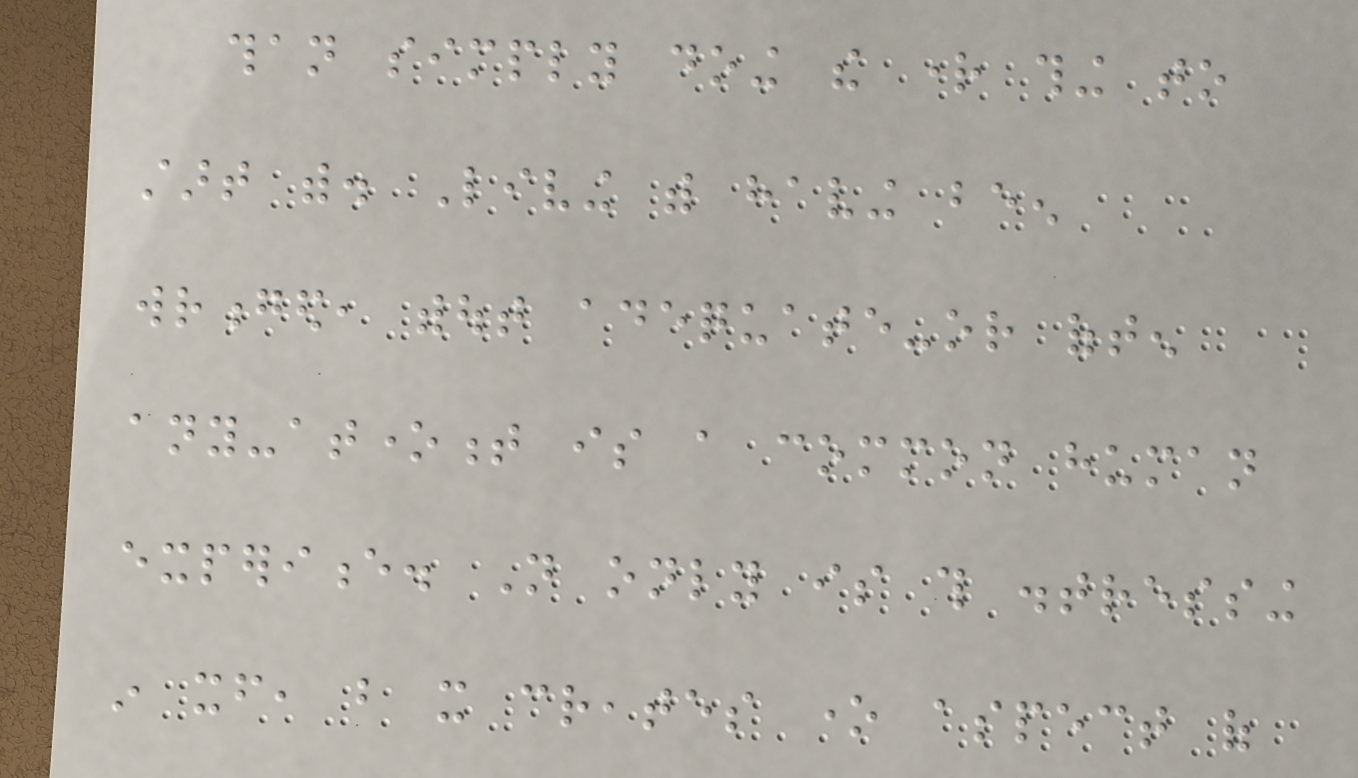than simply doing the right thing to
start with. Living with having been
wronged, without adequate-or often
any-atonement is a common human
experience. Not only is this distressing
in itself, but it creates one aspect of
